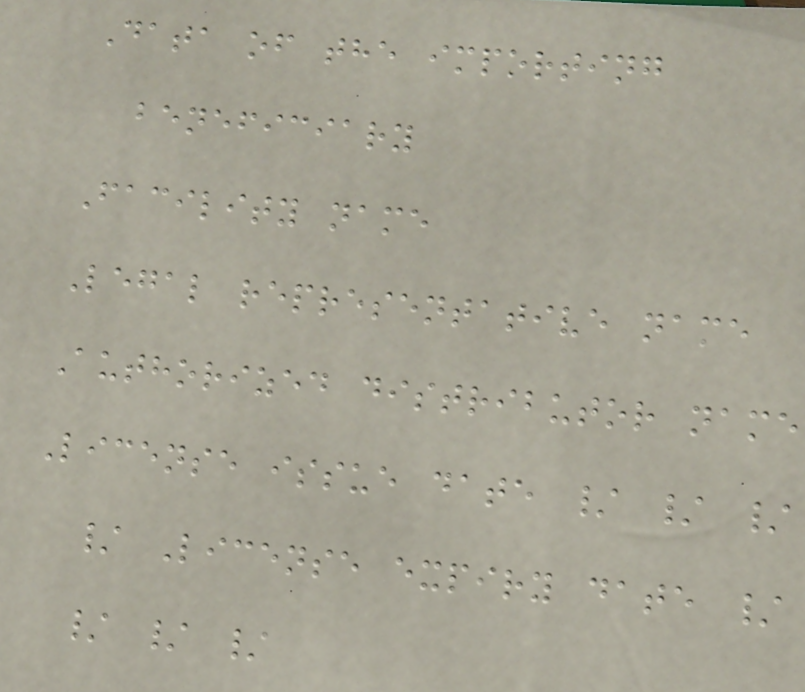Data of the importing
beneficiary
Facility name
Legal representative name
Authorized distributor name
License issue date / / /
/ License expiry date /
/ / /
